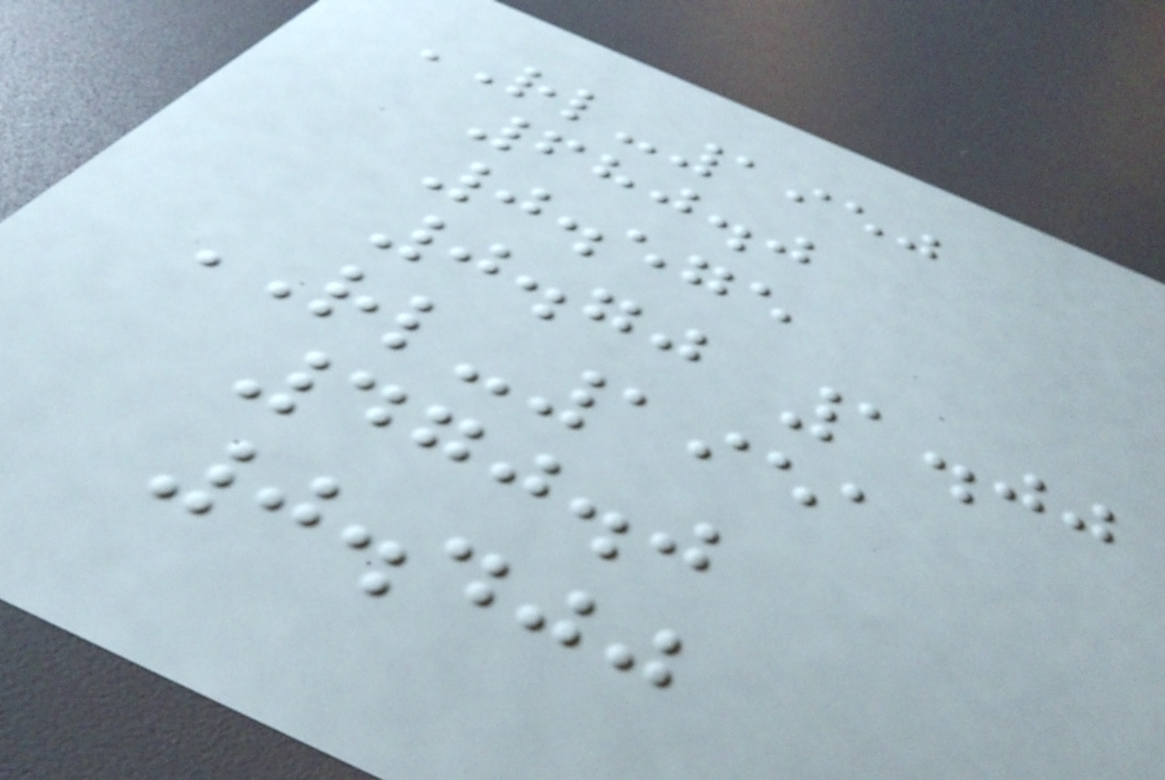RL-1950
680.0
0.575
0.70 1.00
RL-1951
470.0
0.400
